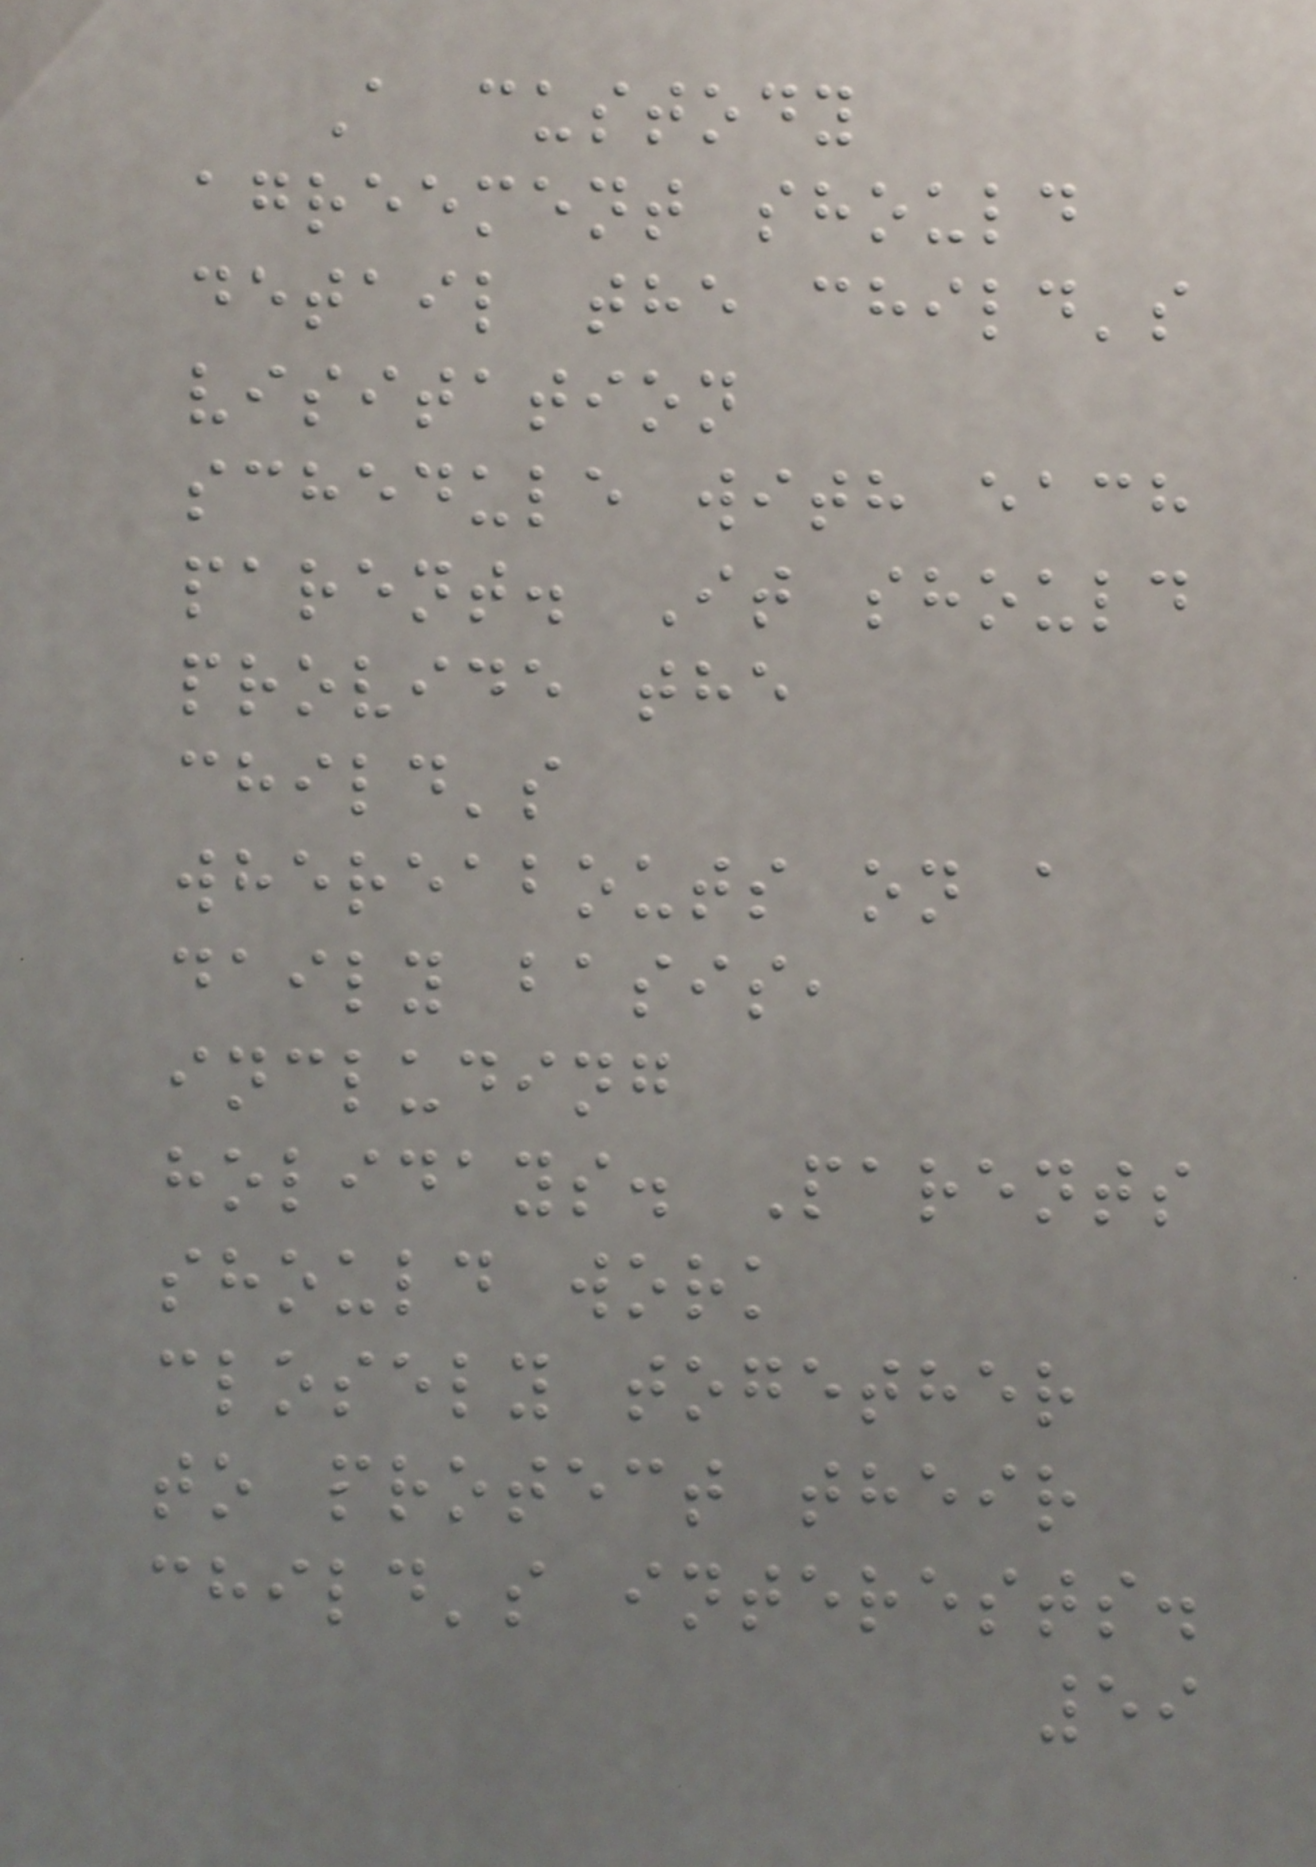A custody
agreement should
detail the child's
visitation
schedule with each
parent. It should
provide the
child's
whereabouts on a
daily basis,
including
holidays. Parents
should work
closely together
to protect their
child's interests.
59
